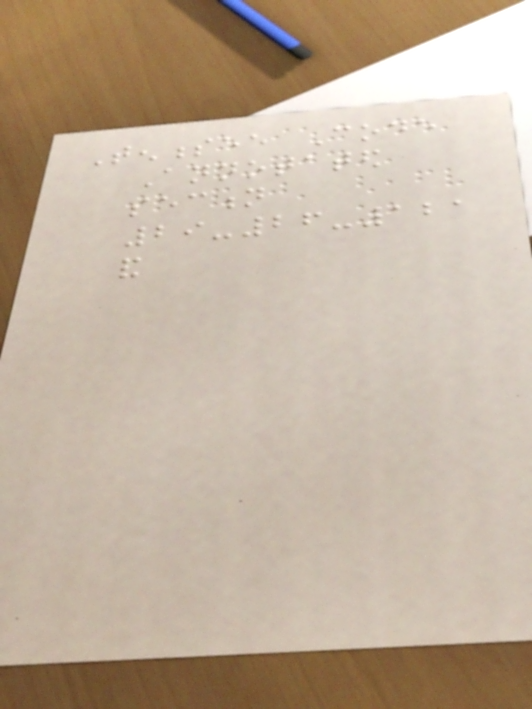Tennessee Code
Annotated
section
29-26-121
and
